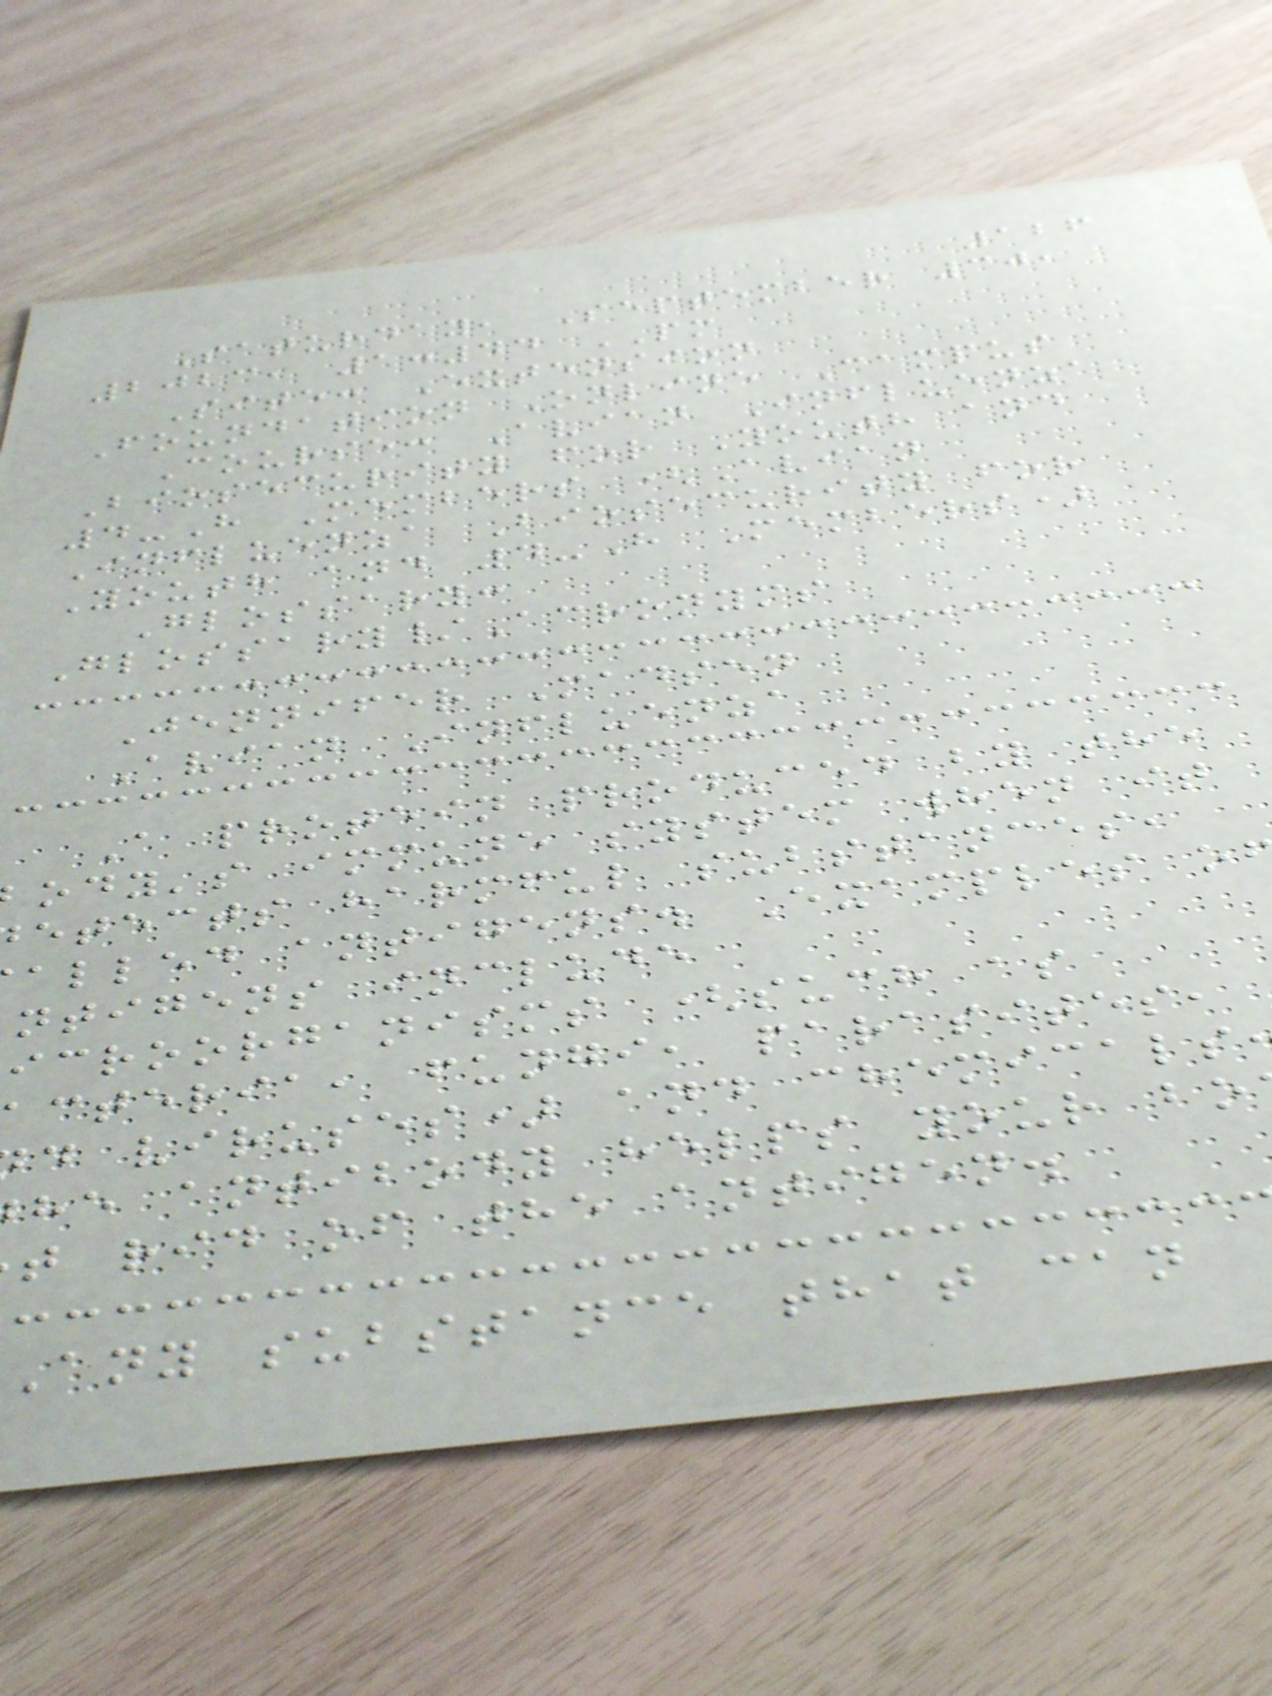126
Saturday, September 30,
2023, 1:44 PM
Site: Extension
Foundation Online Campus
Course: Avian Influenza
Biosecurity for Youth and
4-H Members (Avian
Influenza Biosecurity for
Youth and 4-H Members)
Glossary:
Glossary/Acronyms
Jennifer Madsen
Avian Influenza
A protein produced by the
ody's immune system when it
etects harmful substances,
alled antigens. Examples o
ntigens include
icroorganisms (such as
cteria, fungi, parasites,
d viruses) and chemicals
he antibody helps your bo
t rid of the antigen.
Any substance that can
